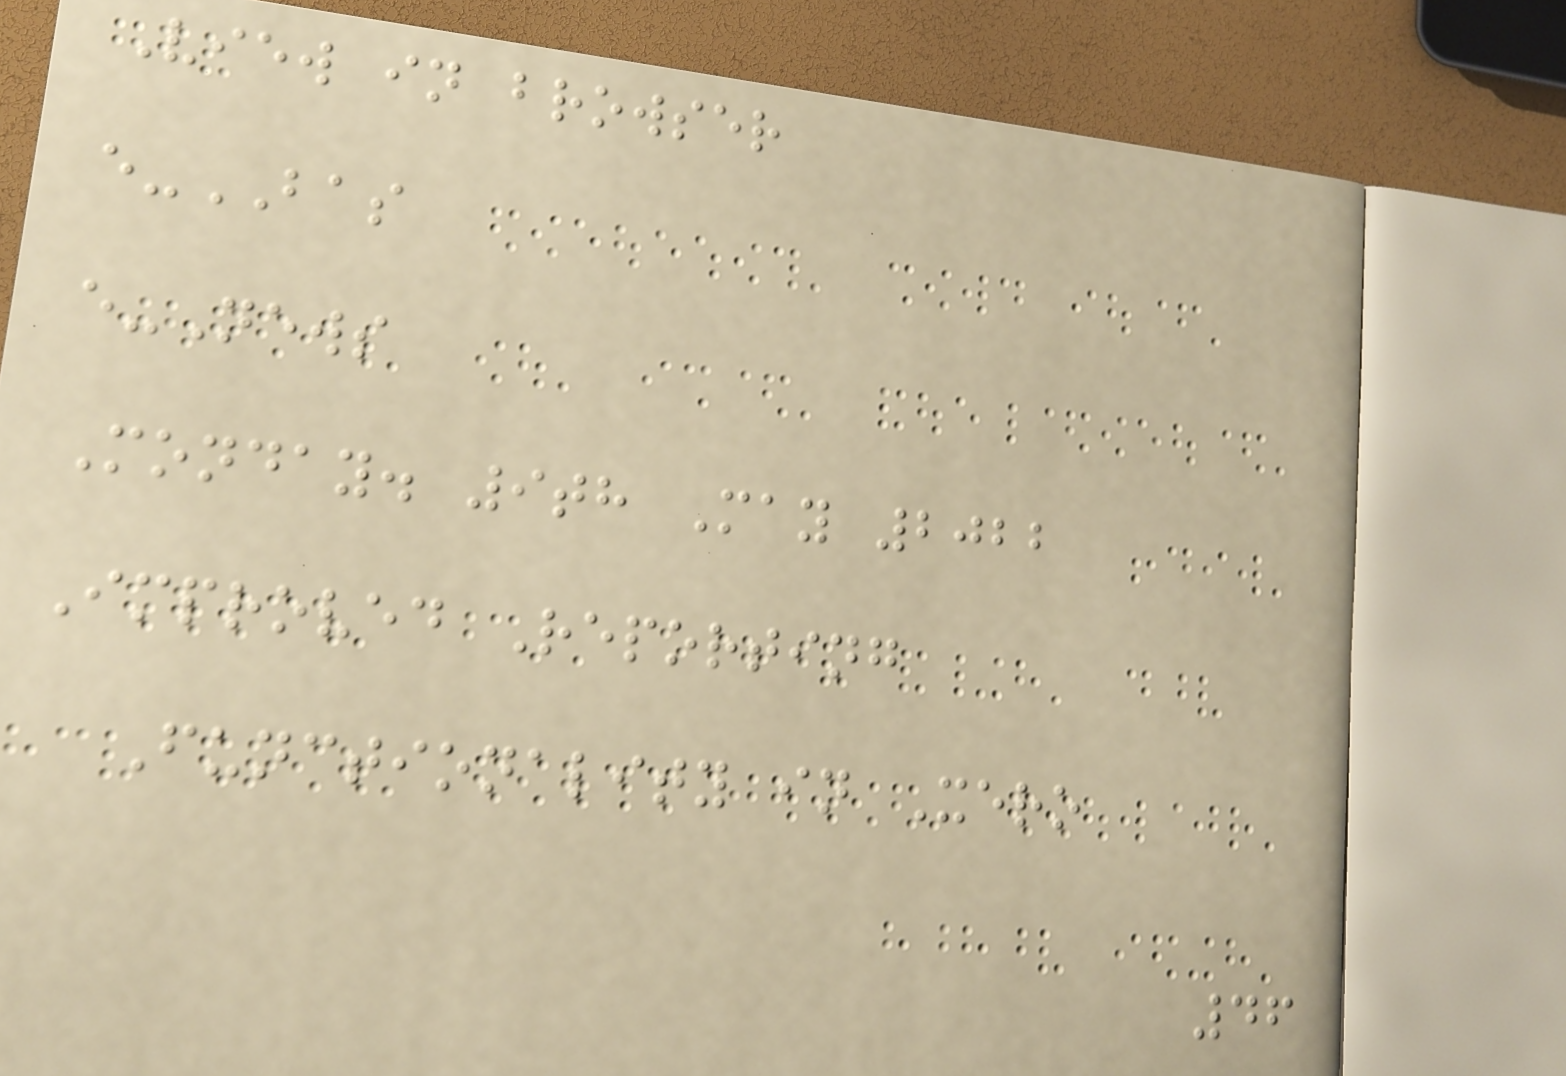View in browser
e-BAS
e-News
Monday. 9th May 2022
Improved Reporting
Functionality in Xero
46
